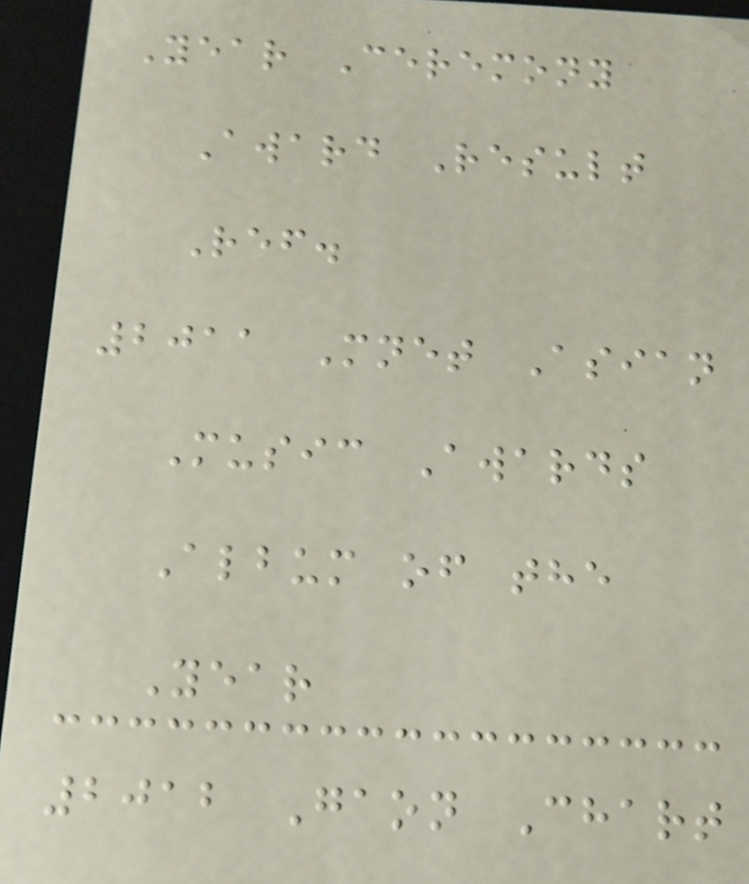Year Ceremony
Award Result
Ref.
2011 Mnet Asian
Music Awards
Album of the
Year
2012 Gaon Chart
